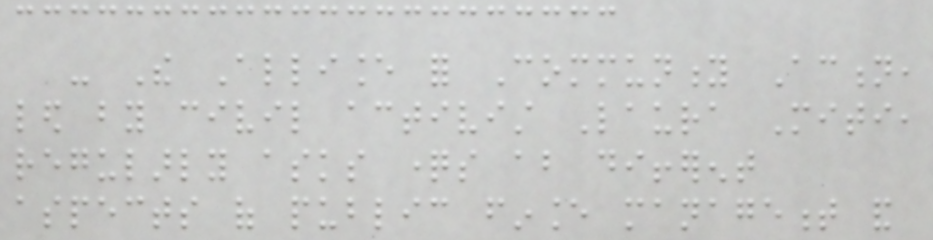- The Alliance for Community Action,
led by civil activist Laura Miti,
regularly asks questions about different
aspects of public finance management and
